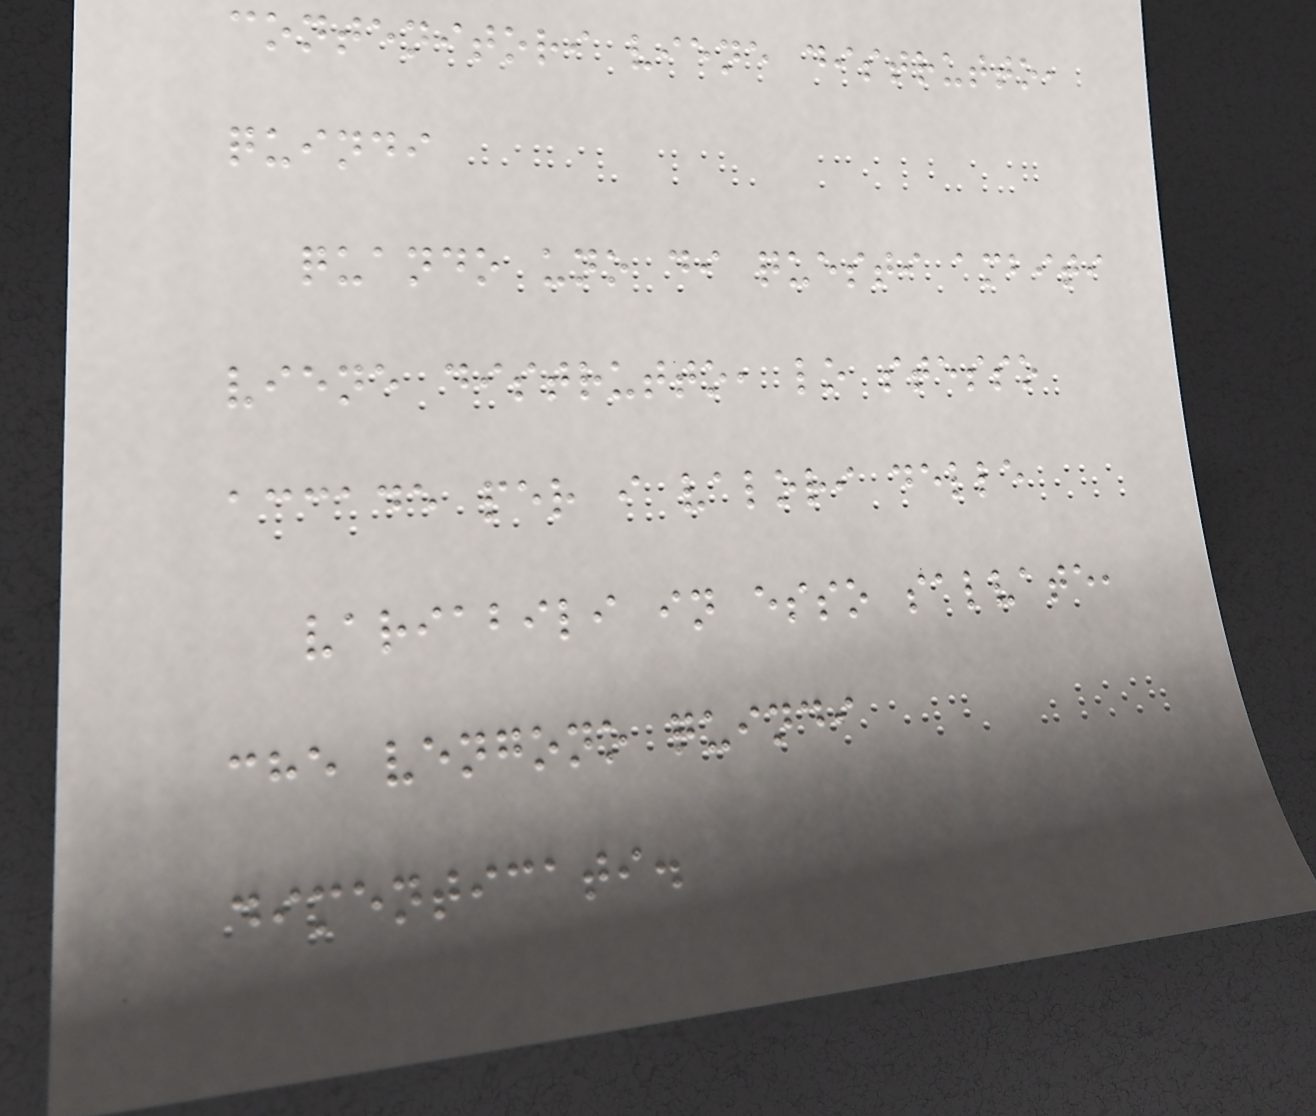contenitori viene distrutto,
quindi
quando uno di questi ambiti
viene distrutto, lo stesso
accade per i valori delle
variabili in esso salvate,
che vengono quindi
dimenticati.
